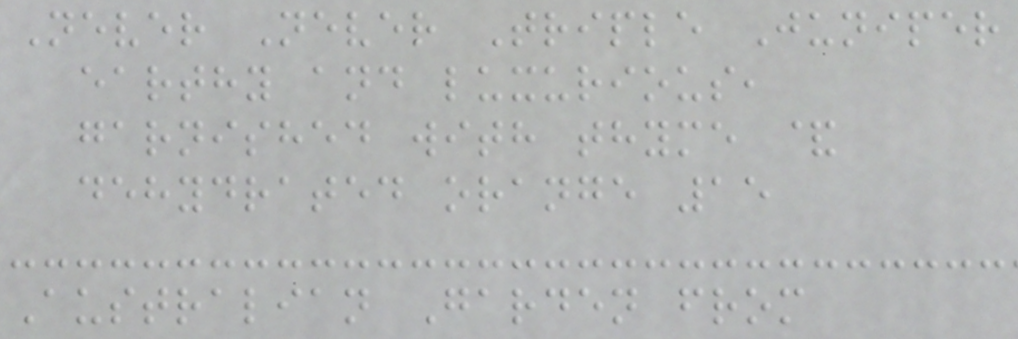Never Never Triple Juniper
earthy and luxurious,
garnished with thyme &
dehydrated orange 15
Australian Garden from
